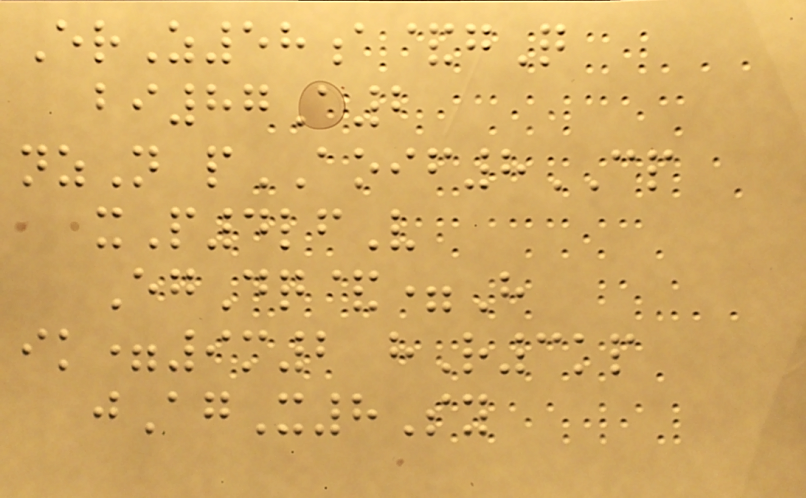ErZ58a&gQ
bi87A2
nzN pAOIF8CP
xP4lfV
EgDq&=H
ik=9m2 hR3kp
jAgX8Sy
